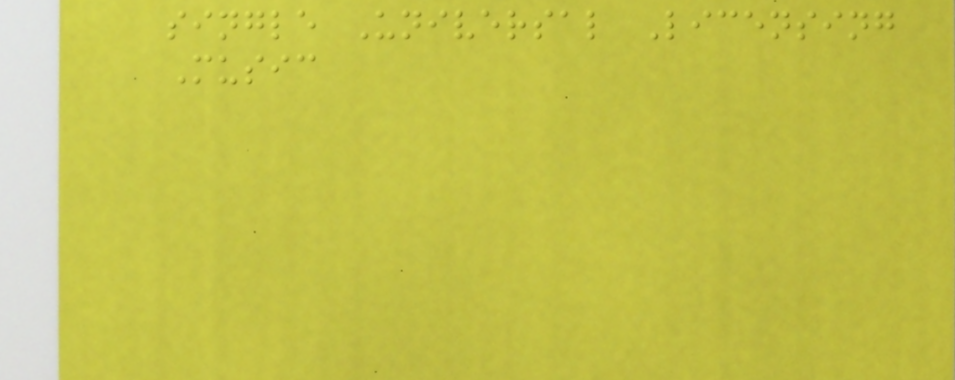single Universal Licensing
Music
